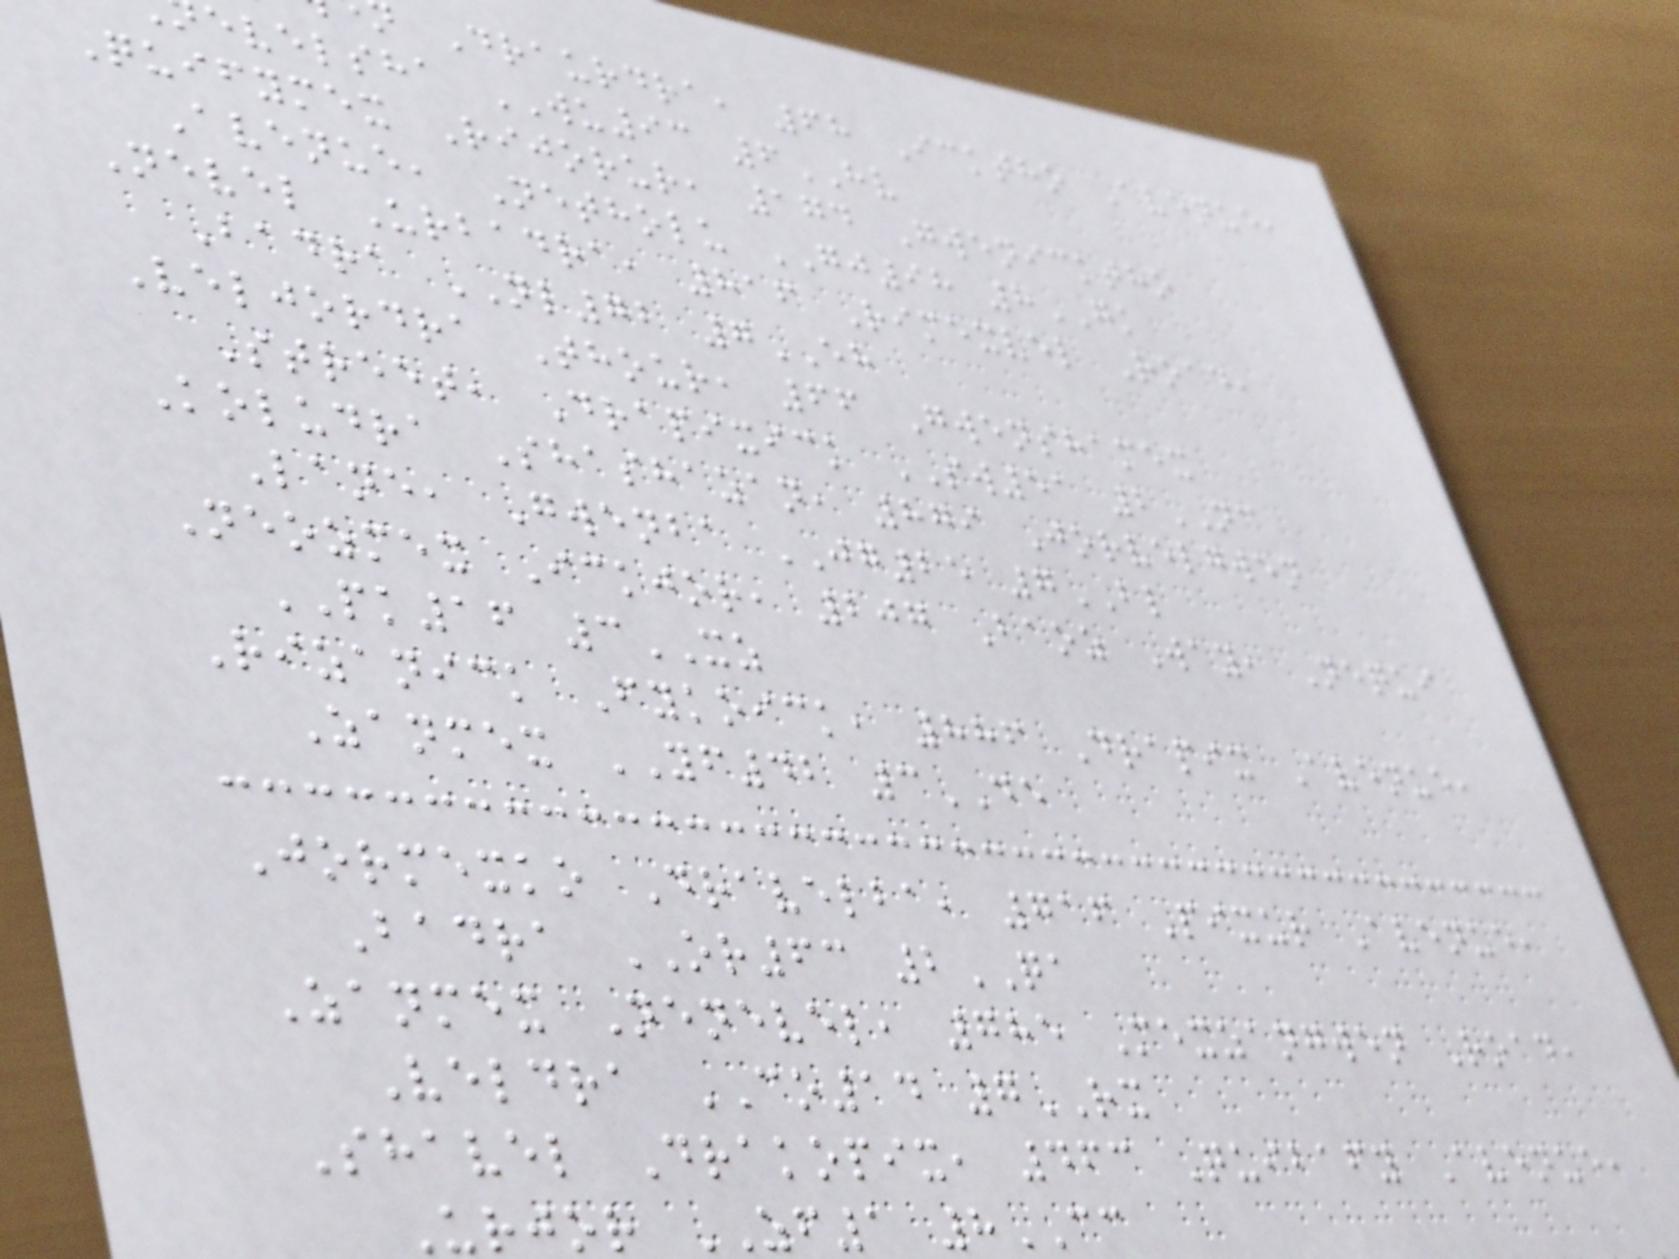Draurdra, 68 Icktho Avenue,
evelsha WU93 6HV
Quifymex Rijorur, 174 Gwenicktho
Avenue, Netholu GJ98 8GK
Nevel Urbadra, 816 Rimexvel Road,
Badra NL72 7EH
Veljordra Thour, 66 Gwenshamex
Street, Drapixick SW51 2NC
Koludra Shashazan, 879 Jorvelgwen
Lane, Gwenba JG25 7BL
Neozmex Ickjor, 207 Baoz Way, Nequi
PK16 3XZ
Rizanick Fykoick, 886 Drapix Avenue,
Zanmex YF42 3DE
Jormexko Dravelba, 716 Pixur Avenue,
Badra OR63 2QA
Zanmex Nenevel, 785 Mexzangwen Road,
Veldra CO14 7RX
Shavel Drakopix, 463 Quibafy Avenue,
Urjor ZF1 8CC
